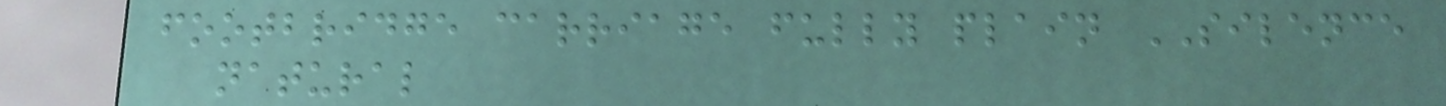footbridge carriage fully plain SILENCE
natural
